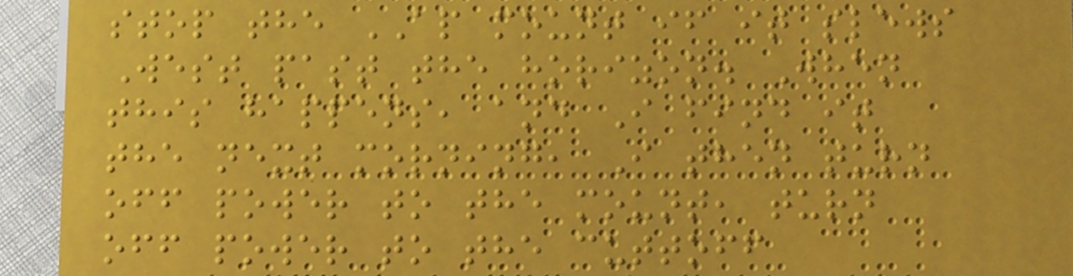stop the AP mount if it slews
West past the horizon. When
this happens, and I find it
the next morning, I then turn
off power to the mount, turn
off power to the cuttoff
